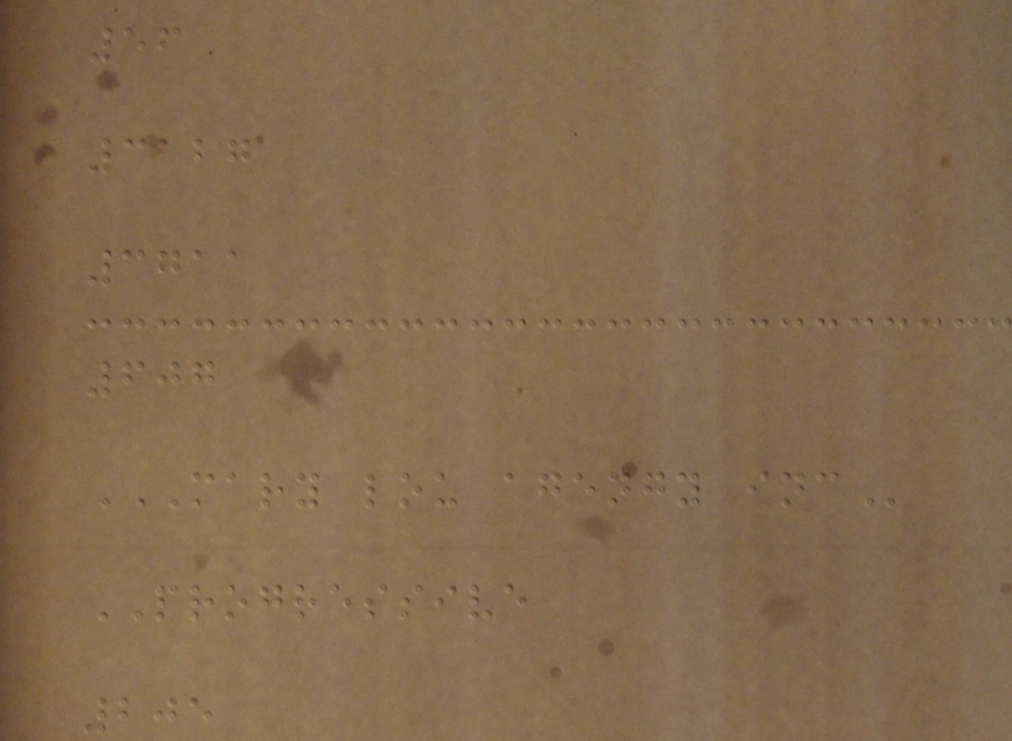56
3127
3711
607
MARY LOU AGENGY INC
PROGRESSIVE
205
